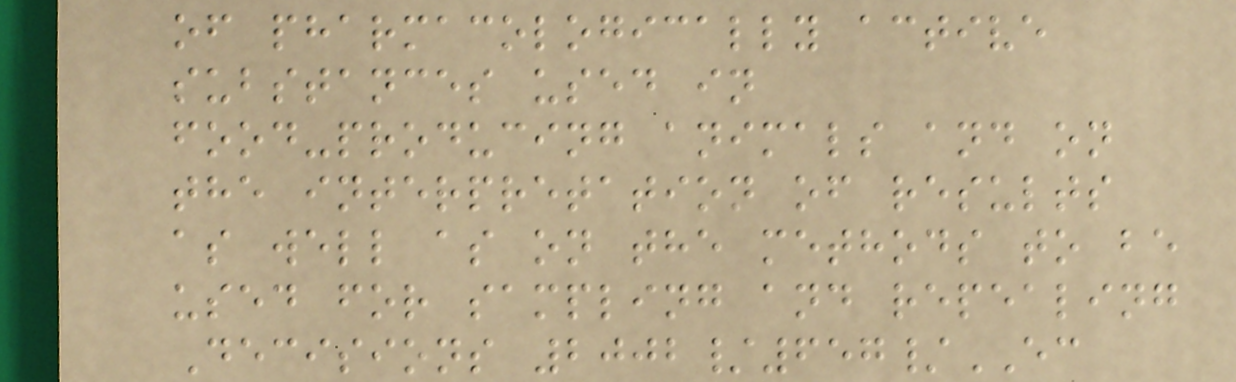of pharmacologically active
substances used in
food-producing animals and on
the interpretation of results
as well as on the methods to be
used for sampling and repealing
Decisions 2002/657/EC
